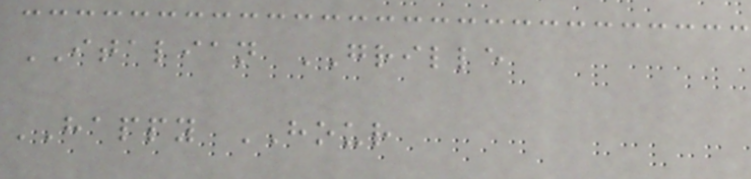ITALIAN GRILLE
HAPPY HOUR
